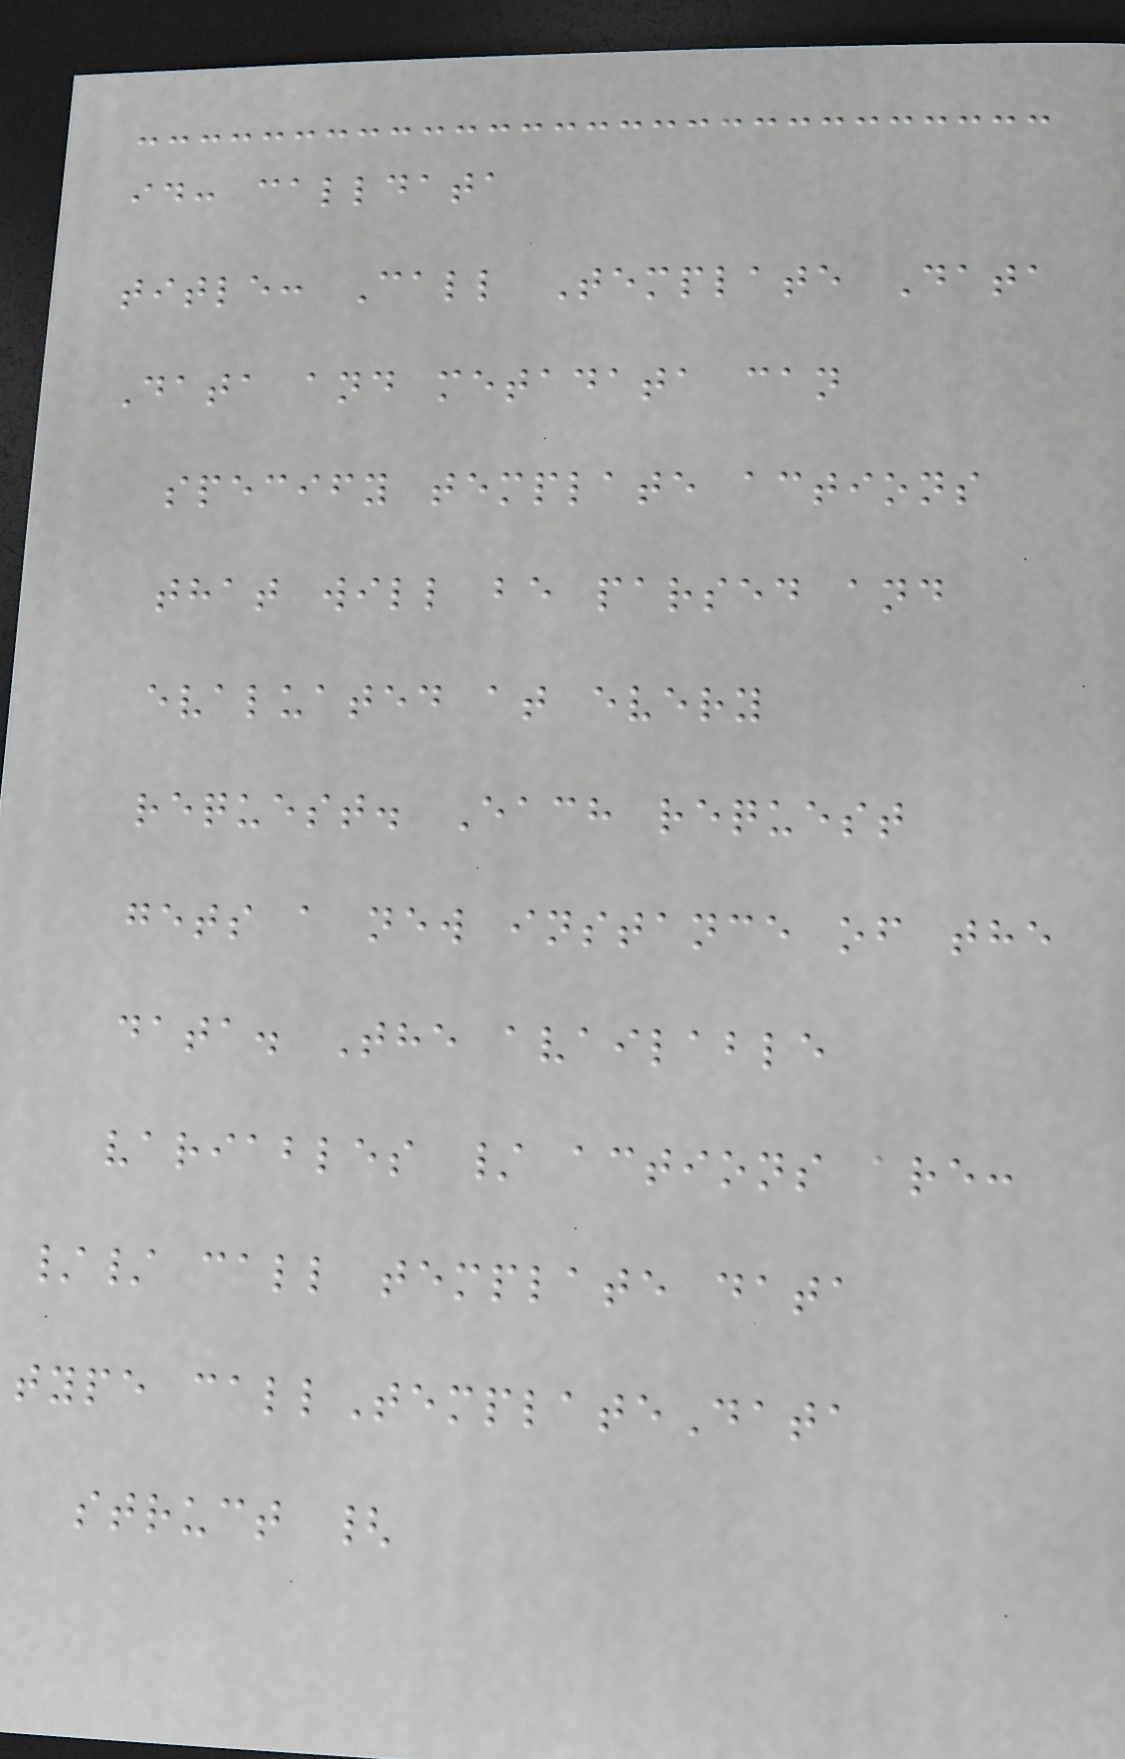id: calldata
title: Call Template Data
Data and metadata can
specify template actions
that will be parsed and
evaluated at every
request. Each request
gets a new instance of the
data. The available
variables / actions are:
// call template data
type callTemplateData
struct {
